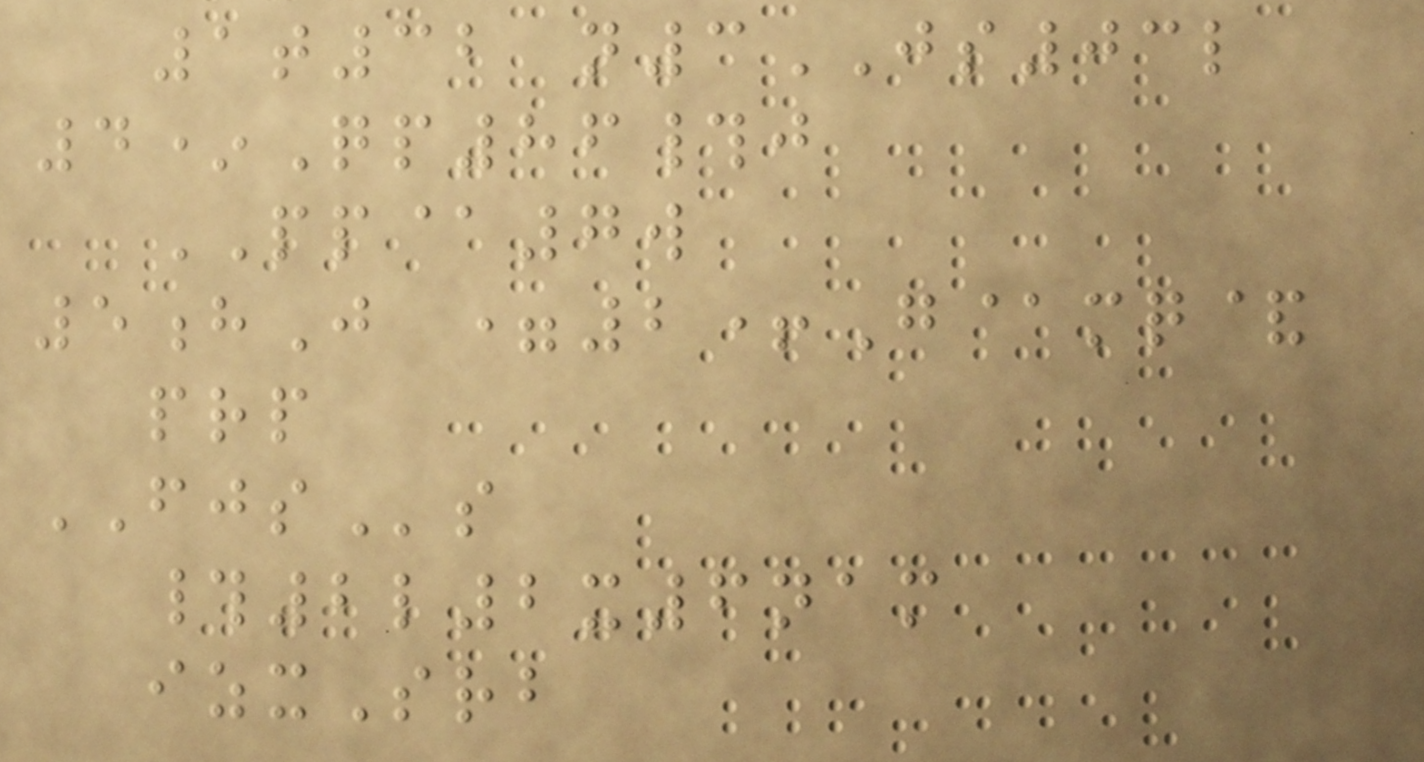1t32 n3JS03l
4*Qp86#j
PP@7w
5hJ =2+G@mq&
prp
FJSs
#2l2x6nam
izxSrb
